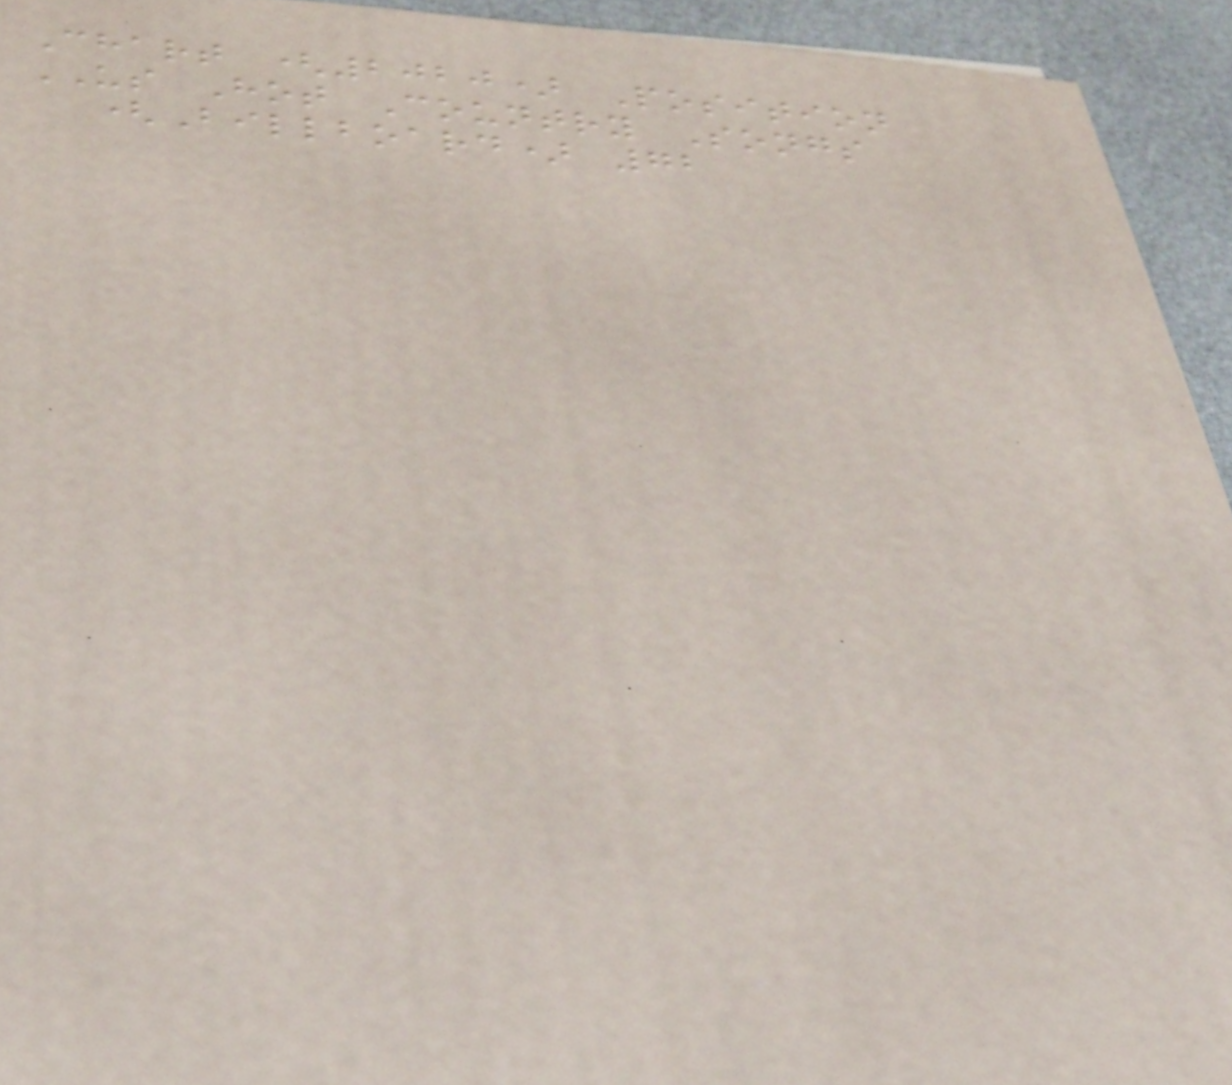Chart (2020) Position
US Hot Country Songs
(Billboard) 72
